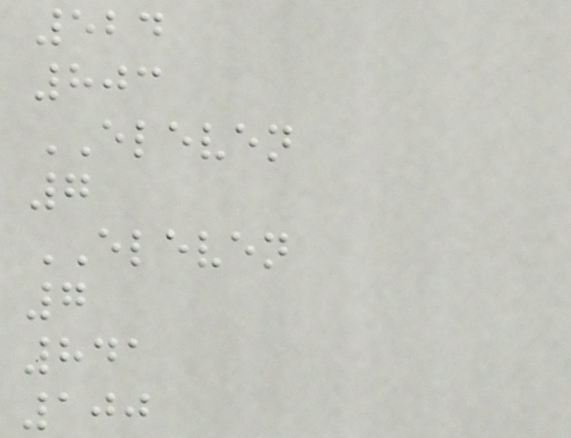524
803
ELEVEN
7
ELEVEN
7
841
100
